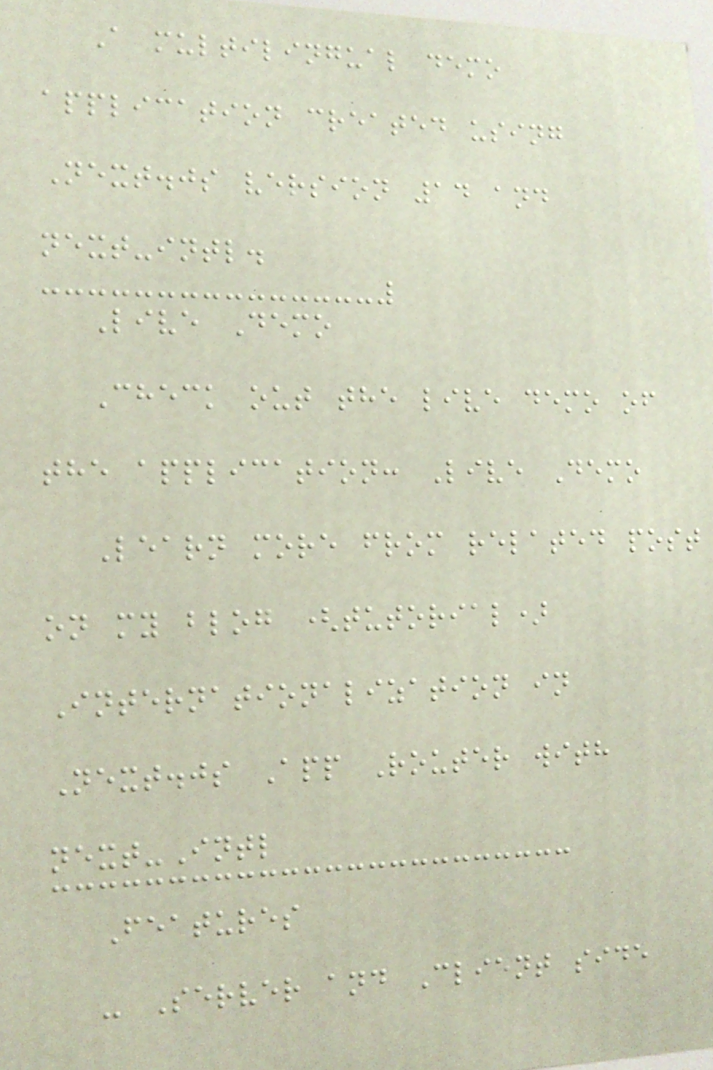A multilingual demo
application created using
Next.js version 14 and
next-intl.
Live Demo
Check out the live demo of
the application: Live Demo
Learn more from related post
on my blog (tutorial)
Internationalization in
Next.js App Router with
next-Intl
Features
- Server and Client side
